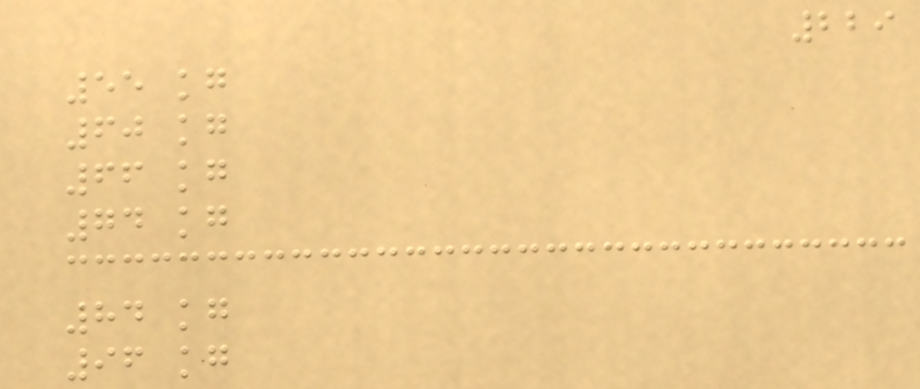229
55 kg
60 kg
66 kg
74 kg
84 kg
96 kg
